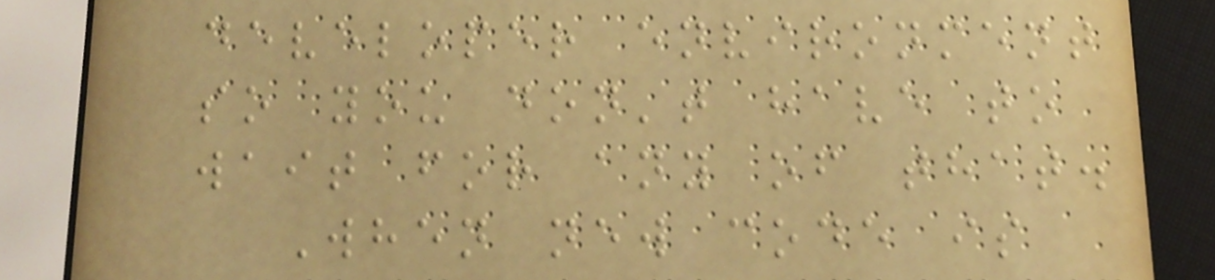developer environment
so you don't have to
wait for any of that.
When new code is
